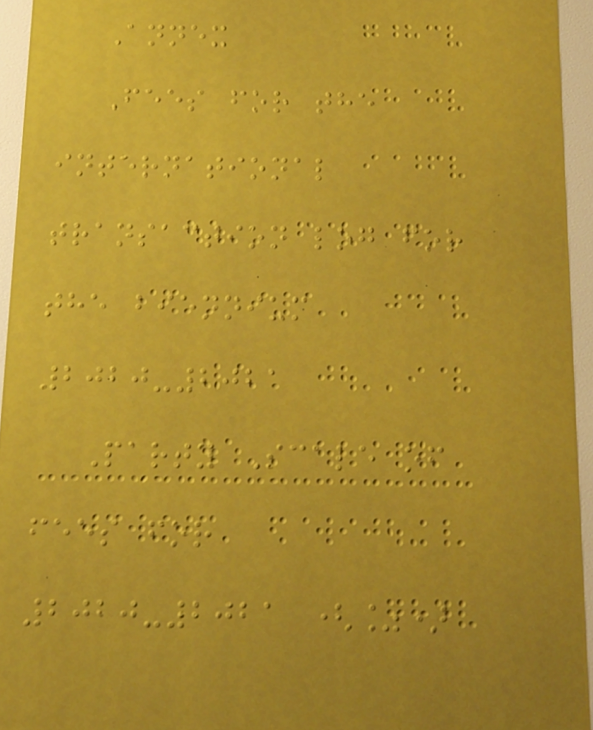Annex
Fees for the
international
transaction log for
the biennium
2020-2021
Party Scale of
fees for
2020-2021 (%)
